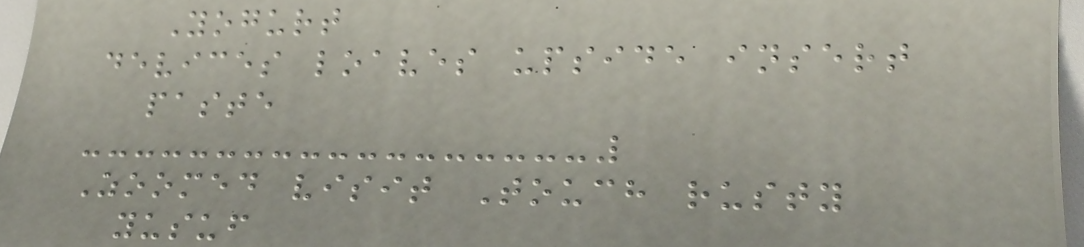Yogurt
devices loaves upside insert
paste
Zoomed visit Touch rusty
yusuf
